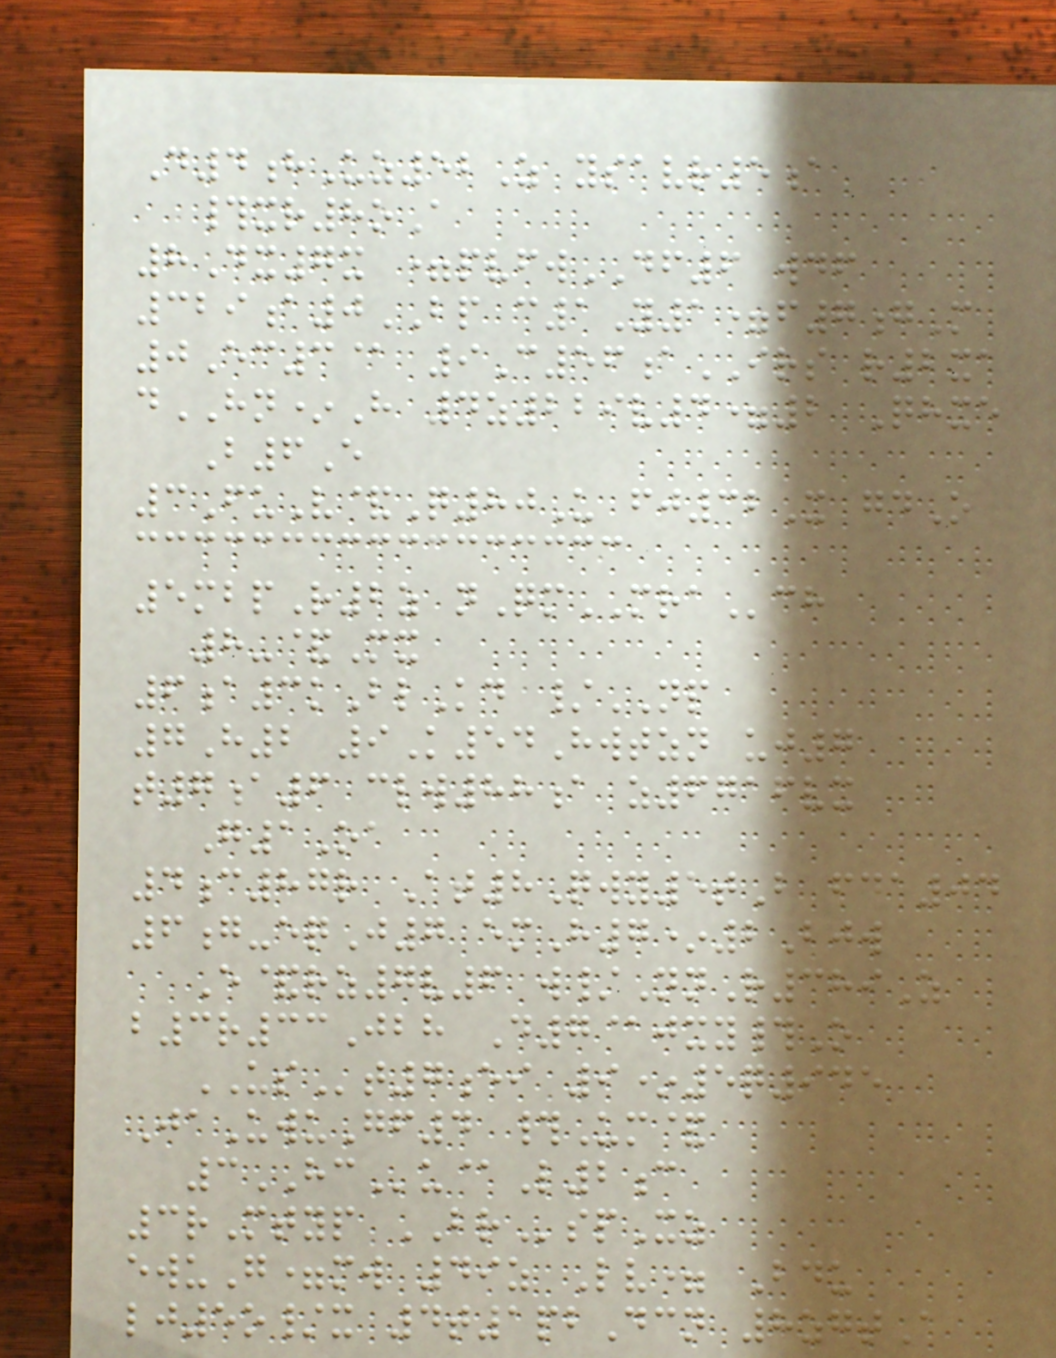D4hUz52Z ysavr5a
#xr8oA
8Dx7x =pvfwDF6 wdf
329a0BP c1Y1=f7gM
0Ec3@ 9C56aIRS r2xa
dHN*H 4z229v4=2 Qhxe
B6E
3FuV&Q80U fj32X gdO
5mbpR2z nQmMRAch
8-&Mx
6a3kBlKd /NP
7H2 9K54Hwtzn uj7
t7a6 clw88a z6716vx
G1Oa
4c87r At8Qwy5tB fda04
6g-eqJ7 emH7*2Bjw
E&rz7v6 w/NnR389Z
b3r33Jbh D7@jxy#O
USt7ei 9*5q945
JaUwuGf4 #Um&
3HCu@L2c
3rMtyp BRspXz
ewuG=mw 49z Lv= Bdu
lj5o/x 4t1pbDcn 8zgtA
